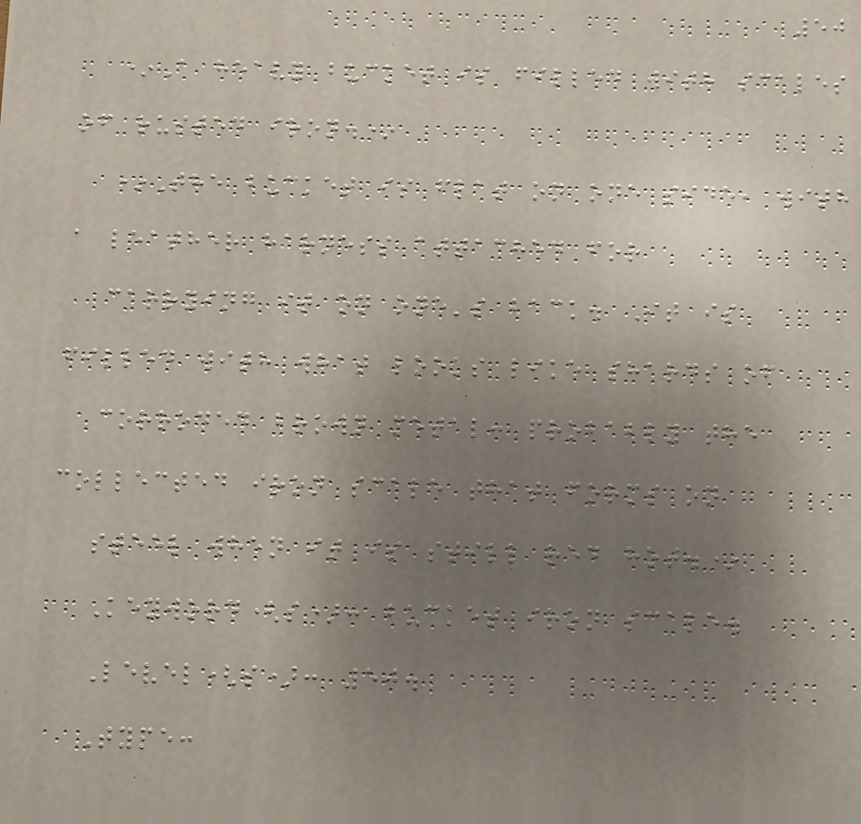50
*A heavy bucket is filled with scales
of rusted iron.*
*The bucket is flat on one side, with
a leather harness attached for
carrying it on one's back. It is
filled with what looks like shards of
corroded brown metal: probably the
collected iron scale that forms on
steel when it is still red hot.*
Keyword(s): bucket iron scale.
Level(s): 50.
Type:
